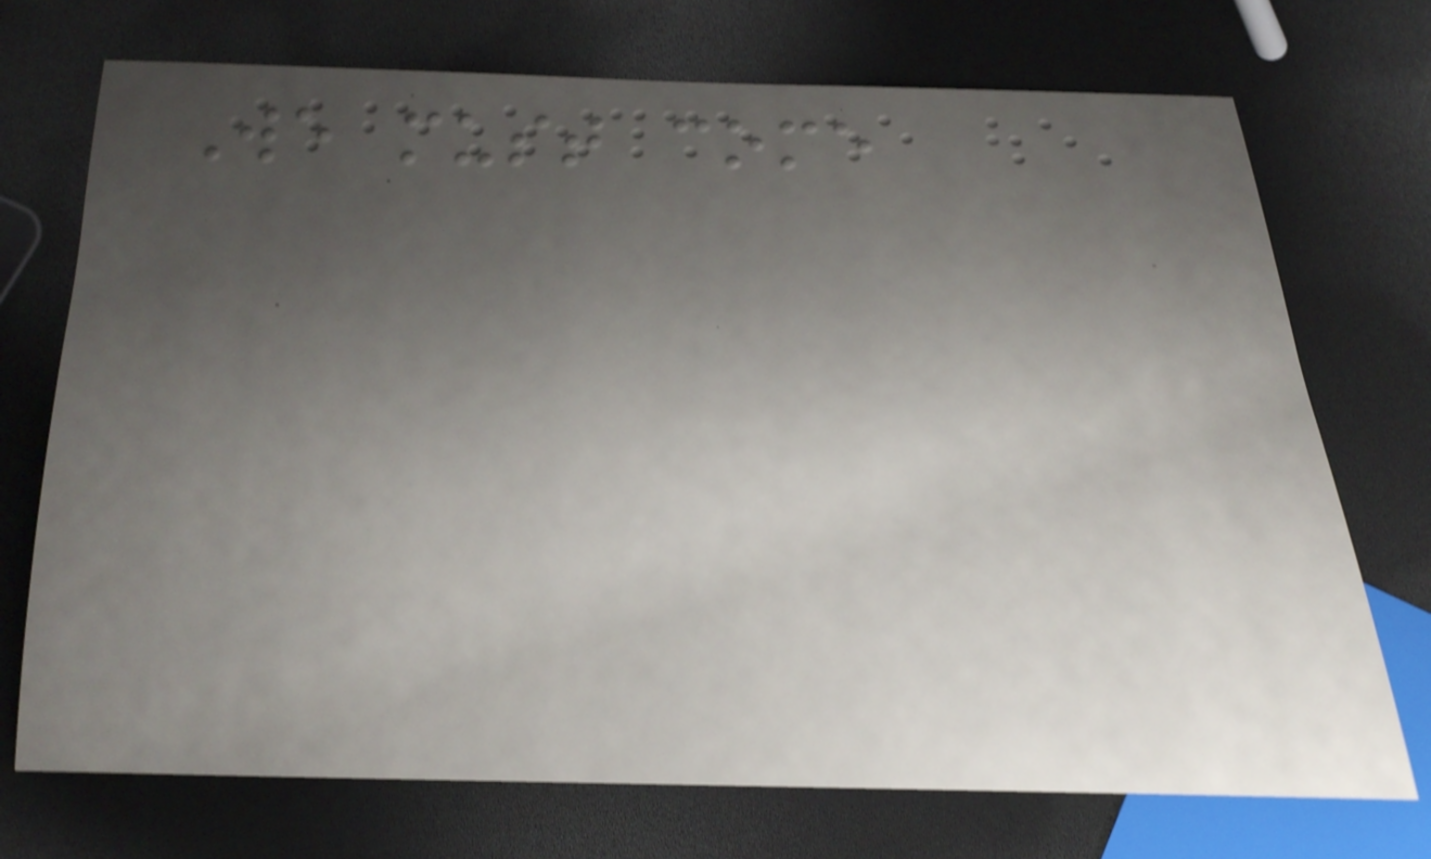We must come
